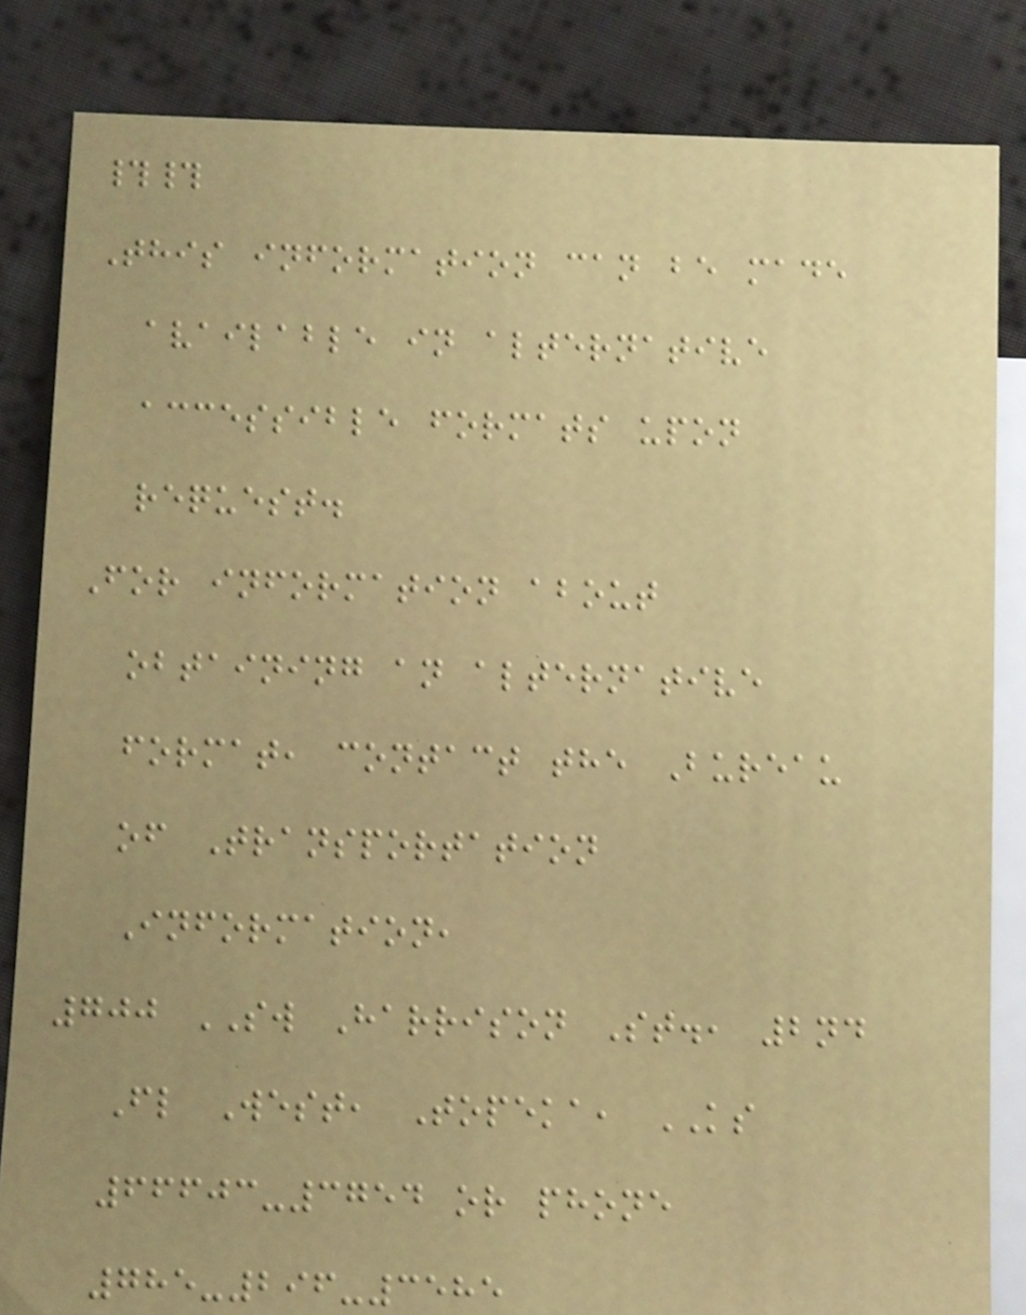##
This information can be made
available in alternative
accessible formats upon
request.
For information about
obtaining an alternative
format, contact the Bureau
of Transportation
Information,
700 SW Harrison St., 2nd
Fl West, Topeka, KS
66603-3754 or phone
785-296-3585
